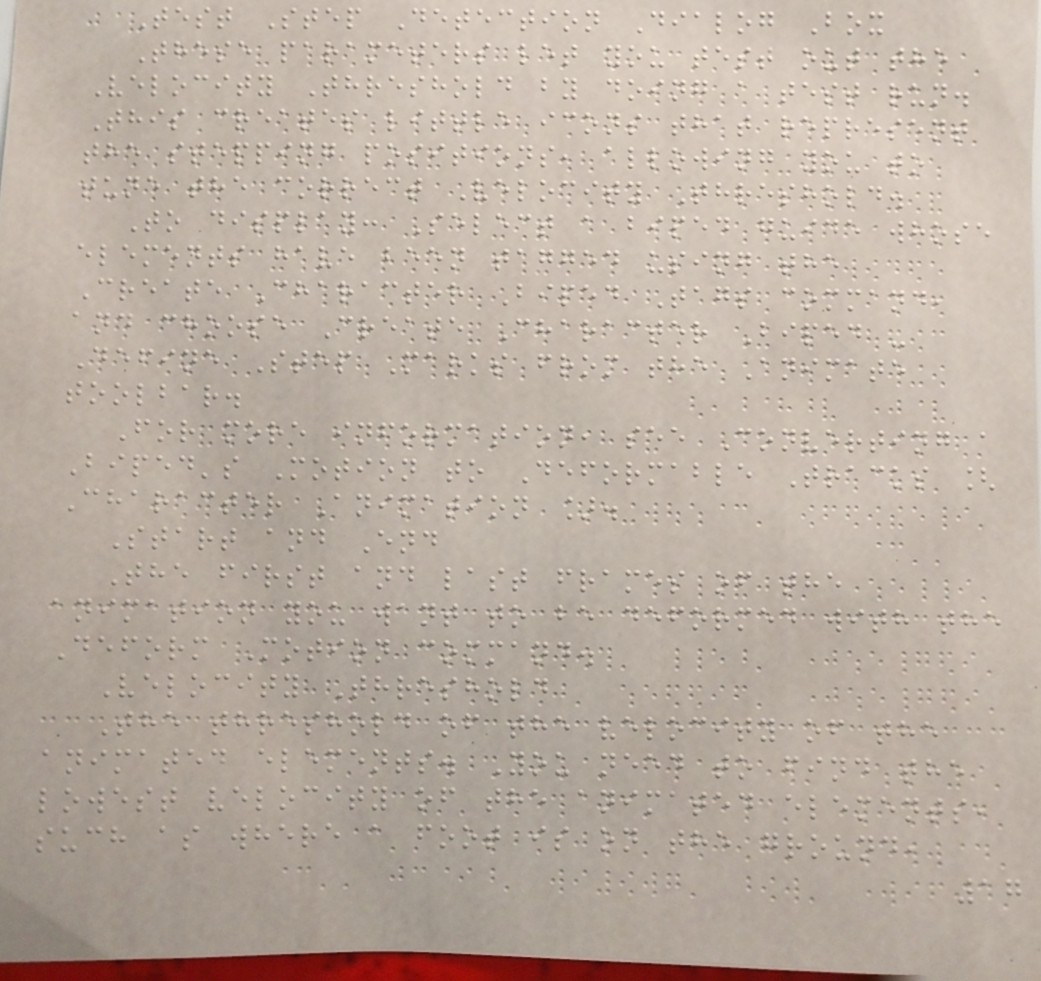Test Step Detection Dialog Box
These parameters let you test out the
Velocity Threshold by doing a test run.
This creates little icons that represent
the stepping positions, allowing you to
tune the correct Velocity Threshold.
To display: Select a biped guide whose
elements have been tagged using the
Create Character Biped Tags command,
and choose Create Character Biped -
Define Step Marks from the Animate
toolbar.
For more information, see Converting a
Biped's Motion to Deformable Tracks [
Character Animation ].
Start and End
The first and last frames of the
animation you want to be deformed with the
Deform Motion command.
Velocity Threshold
The threshold of the velocity of the
animated elements. You need to find the
lowest velocity of the animated elements,
such as where a foot is on the ground,
17
